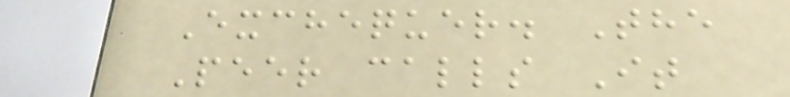Exchequer. The
Peer calls It
